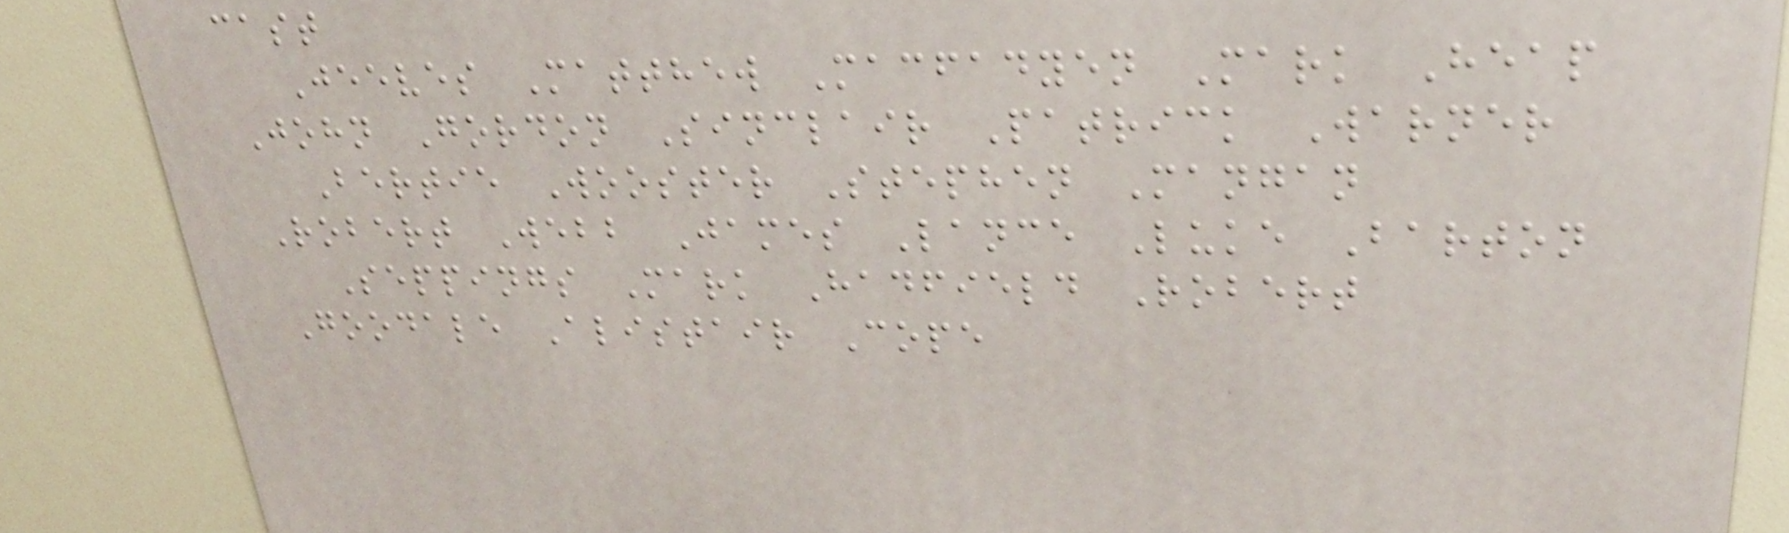cast
Jeeves Matthew Macfadyen Mark Heap
John Gordon Sinclair Patrick Warner
Bertie Wooster Stephen Mangan
Robert Webb James Lance Luke Barton
Seppings Mark Hadfield Robert
Goodale Alistair Cope
